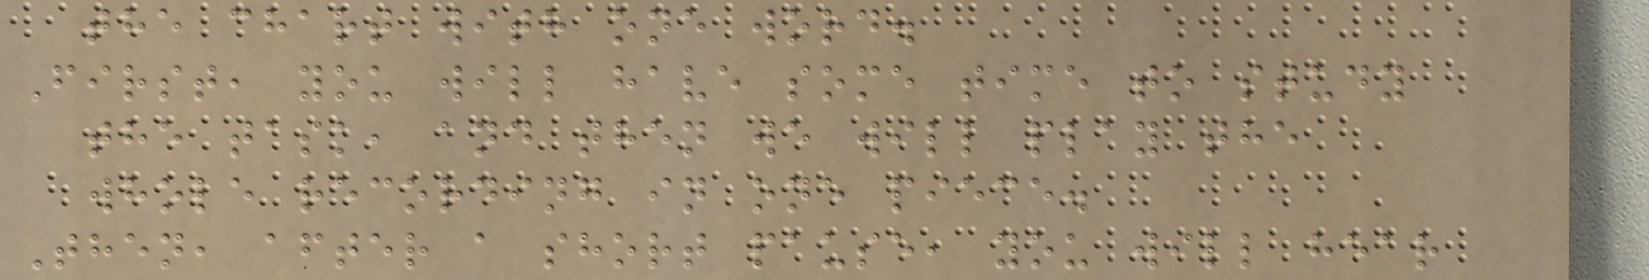the chart with one word.
First, you will have some time to study
the task, and then we will play the
whole recording in one piece.
Then, after a short pause, you will hear
